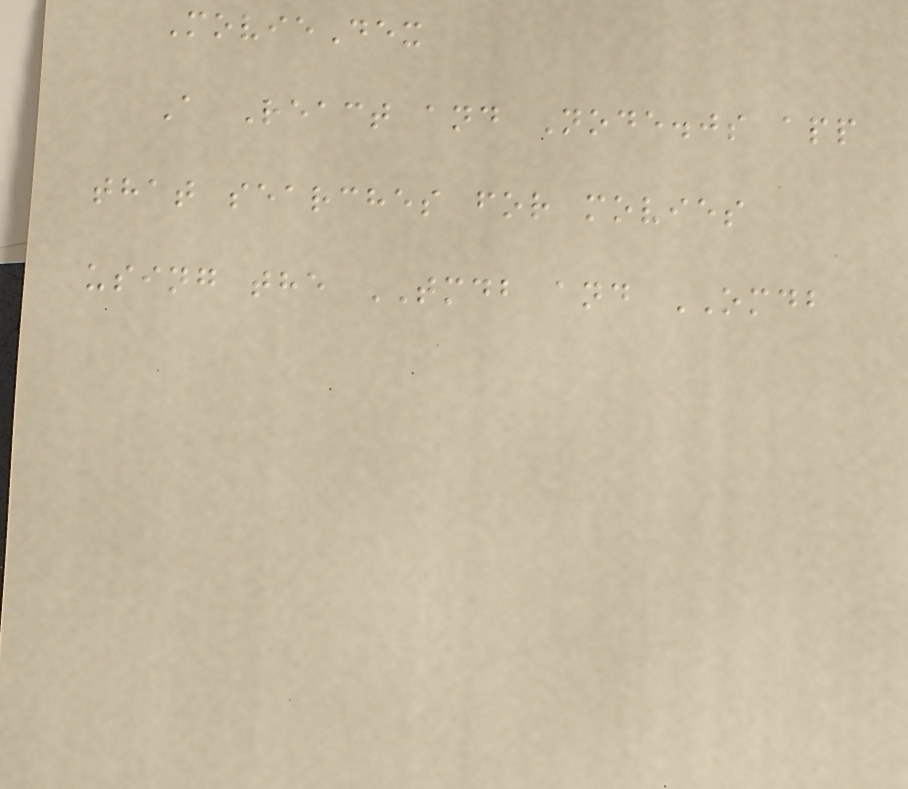MovieDex
A React and Node.js app
that searches for movies
using the TMDB and OMDB
